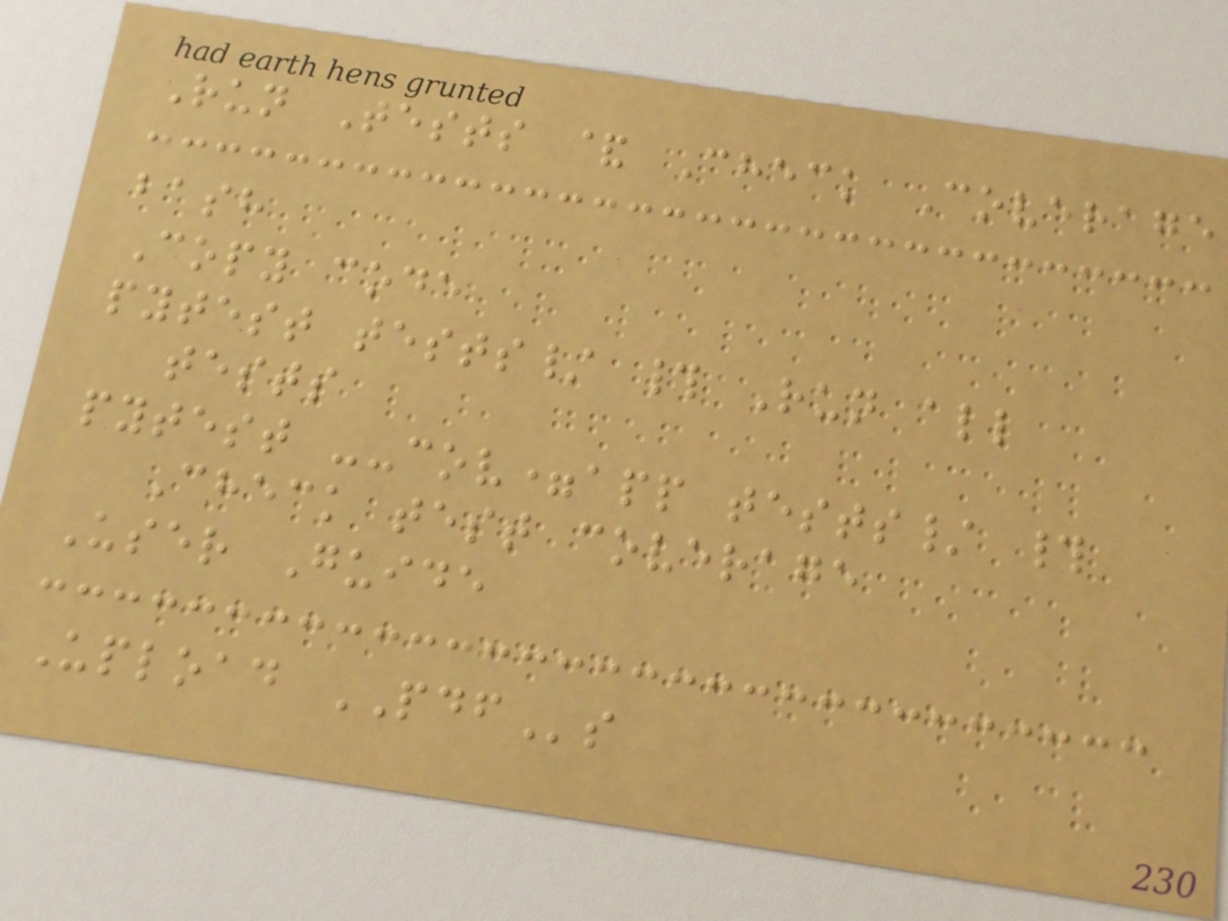Run Tests & Check Coverage
bash
Copy code
pytest tests/ # Run all
tests
pytest --cov=app tests/ #
Check test coverage
User Guide
Upload PDFs
